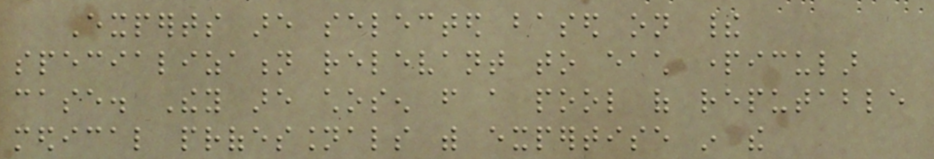Experts are selected based on their
specialization relevant to each particular
case. They are chosen from a pool of reputable
medical professionals with expertise in the
